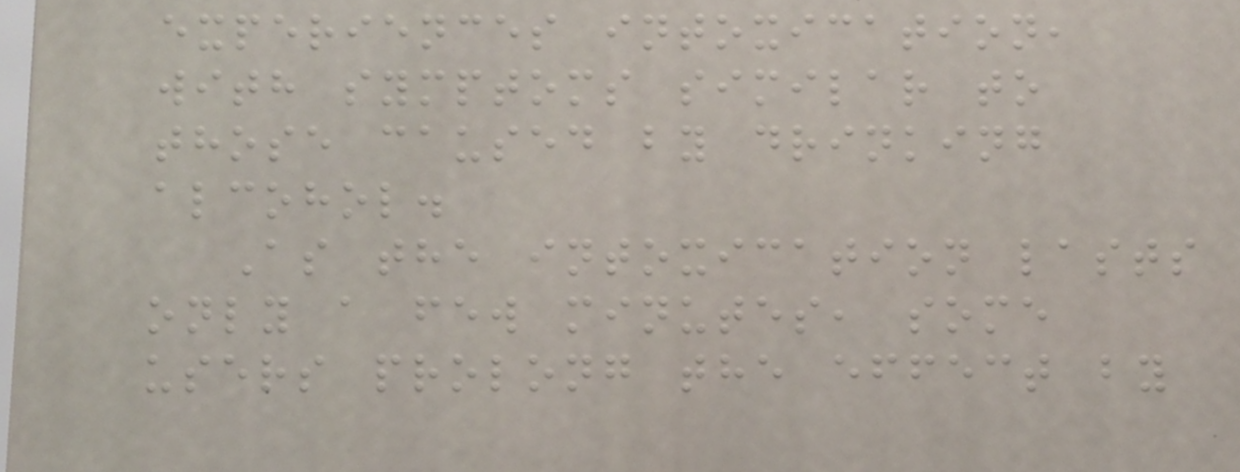experiences intoxication,
with symptoms similar to
those caused by drinking
alcohol.
As the intoxication lasts
only a few minutes, some
users prolong the effect by
